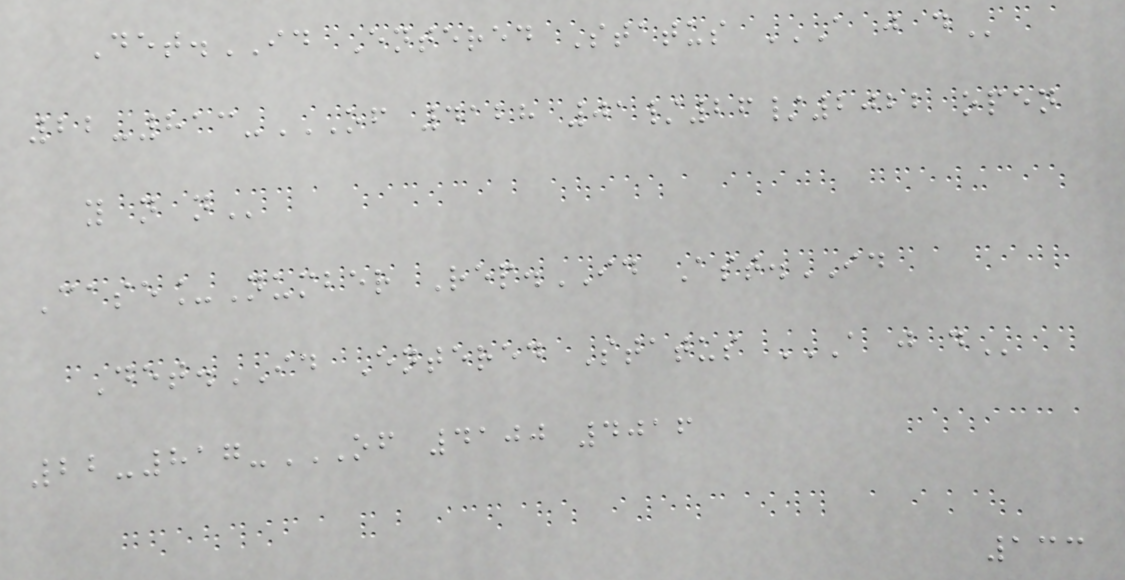Det.ID Entered Status A J D
22-813-OF 4128 01/26/2022 OPEN
Y N N
Case_Number Rep.ID Ast.ID
Det.ID Entered Status A J D
22-817-OF 4100 4016
133
